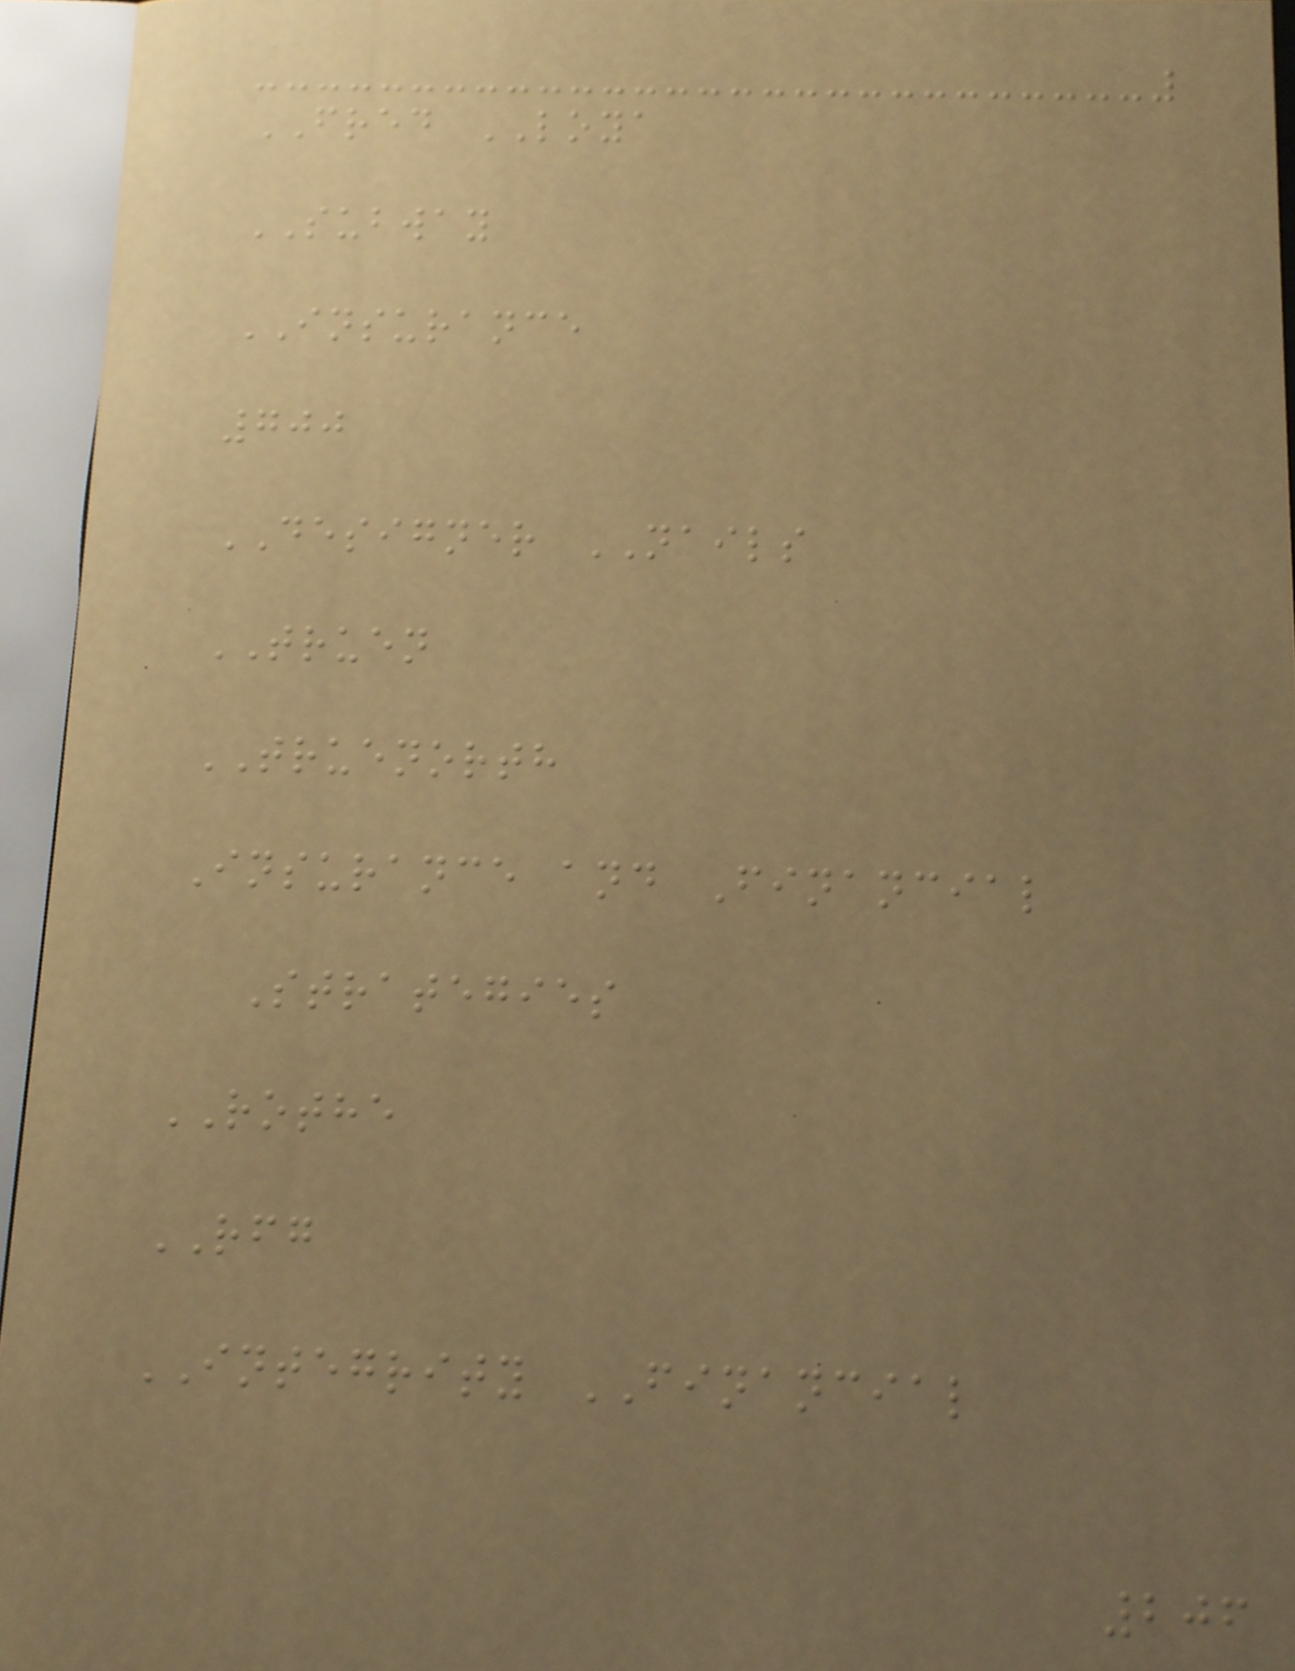FRED LOYA
SUBWAY
INSURANCE
700
DESIGNER NAILS
TRUEN
TRUENORTH
Insurance and Financial
Strategies
ROTHE
RFG
INTEGRITY FINANCIAL
206
